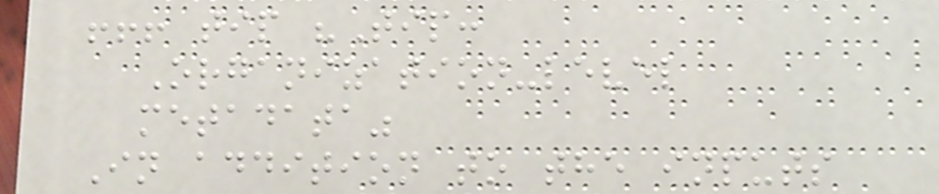!!! tip "Tip:
Organization-level
metadata"
In addition to the inputs
